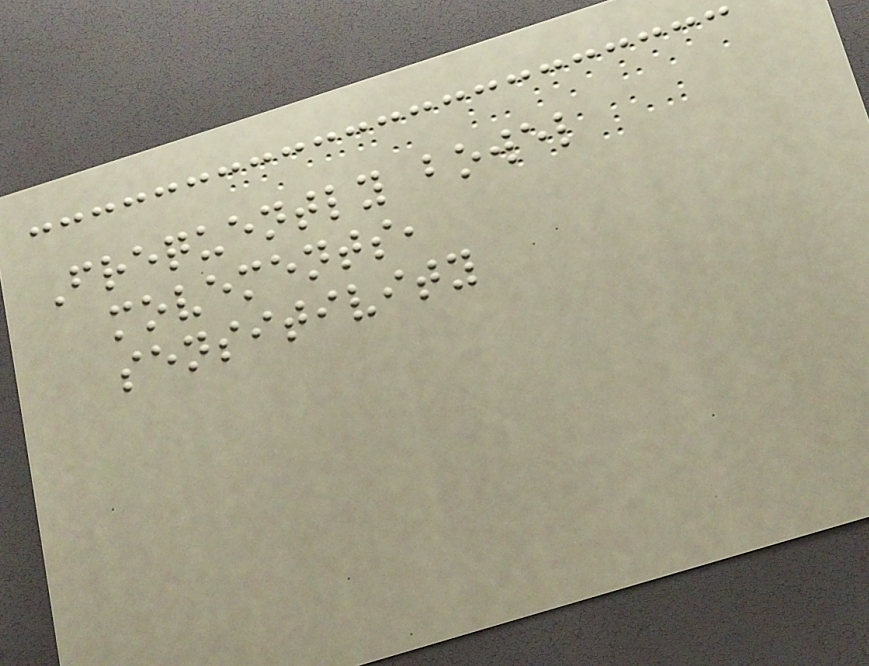Frequently bowel
movements,
sensitivity
